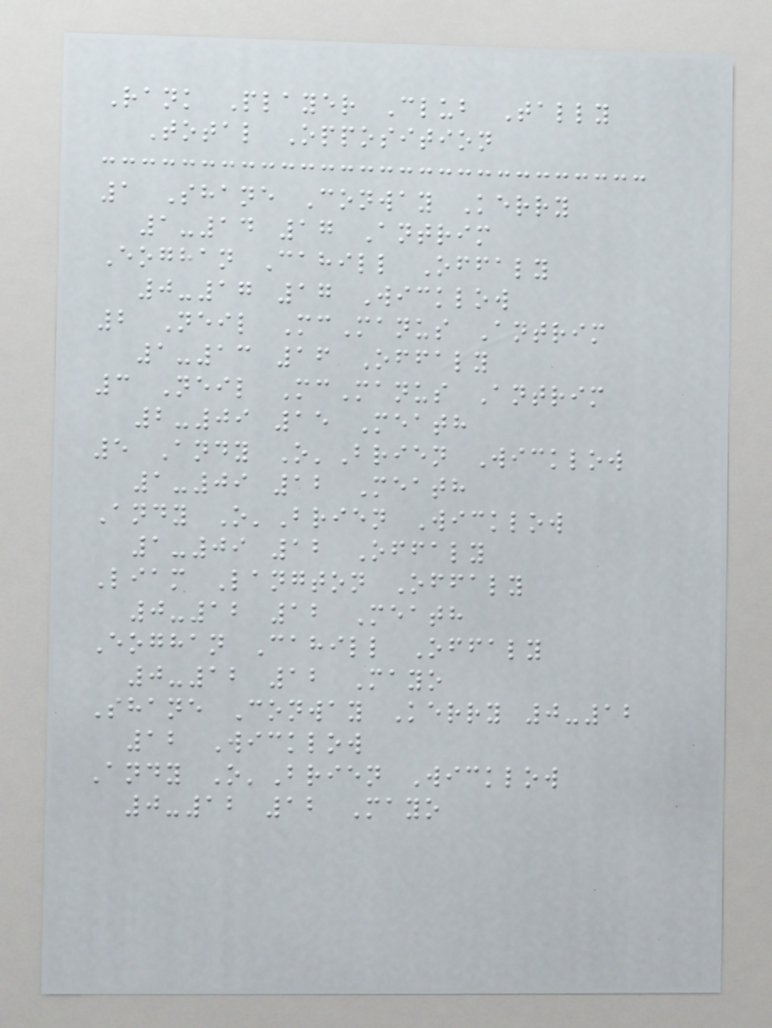Rank Player Club Tally
Total Opposition
1 Shane Conway Kerry
1-14 17 Antrim
Eoghan Cahill Offaly
0-17 17 Wicklow
2 Neil McManus Antrim
1-13 16 Offaly
3 Neil McManus Antrim
2-09 15 Meath
5 Andy O'Brien Wicklow
1-09 12 Meath
Andy O'Brien Wicklow
1-09 12 Offaly
Liam Langton Offaly
0-12 12 Meath
Eoghan Cahill Offaly
0-12 12 Mayo
Shane Conway Kerry 0-12
12 Wicklow
Andy O'Brien Wicklow
0-12 12 Mayo
